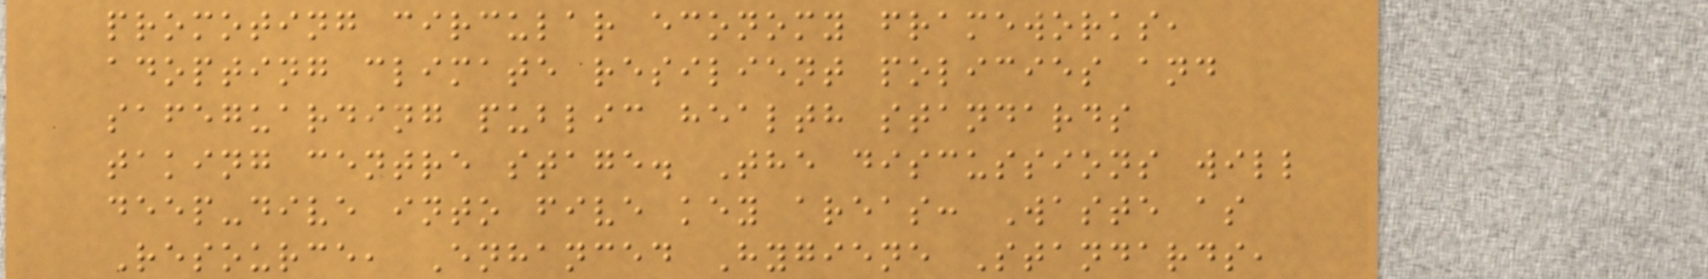promoting circular economy frameworks,
adopting climate resilient policies and
safeguarding public health standards
taking centre stage. The discussions will
deep-dive into five key areas: Waste as
Resource, Enhanced Hygiene Standards,
